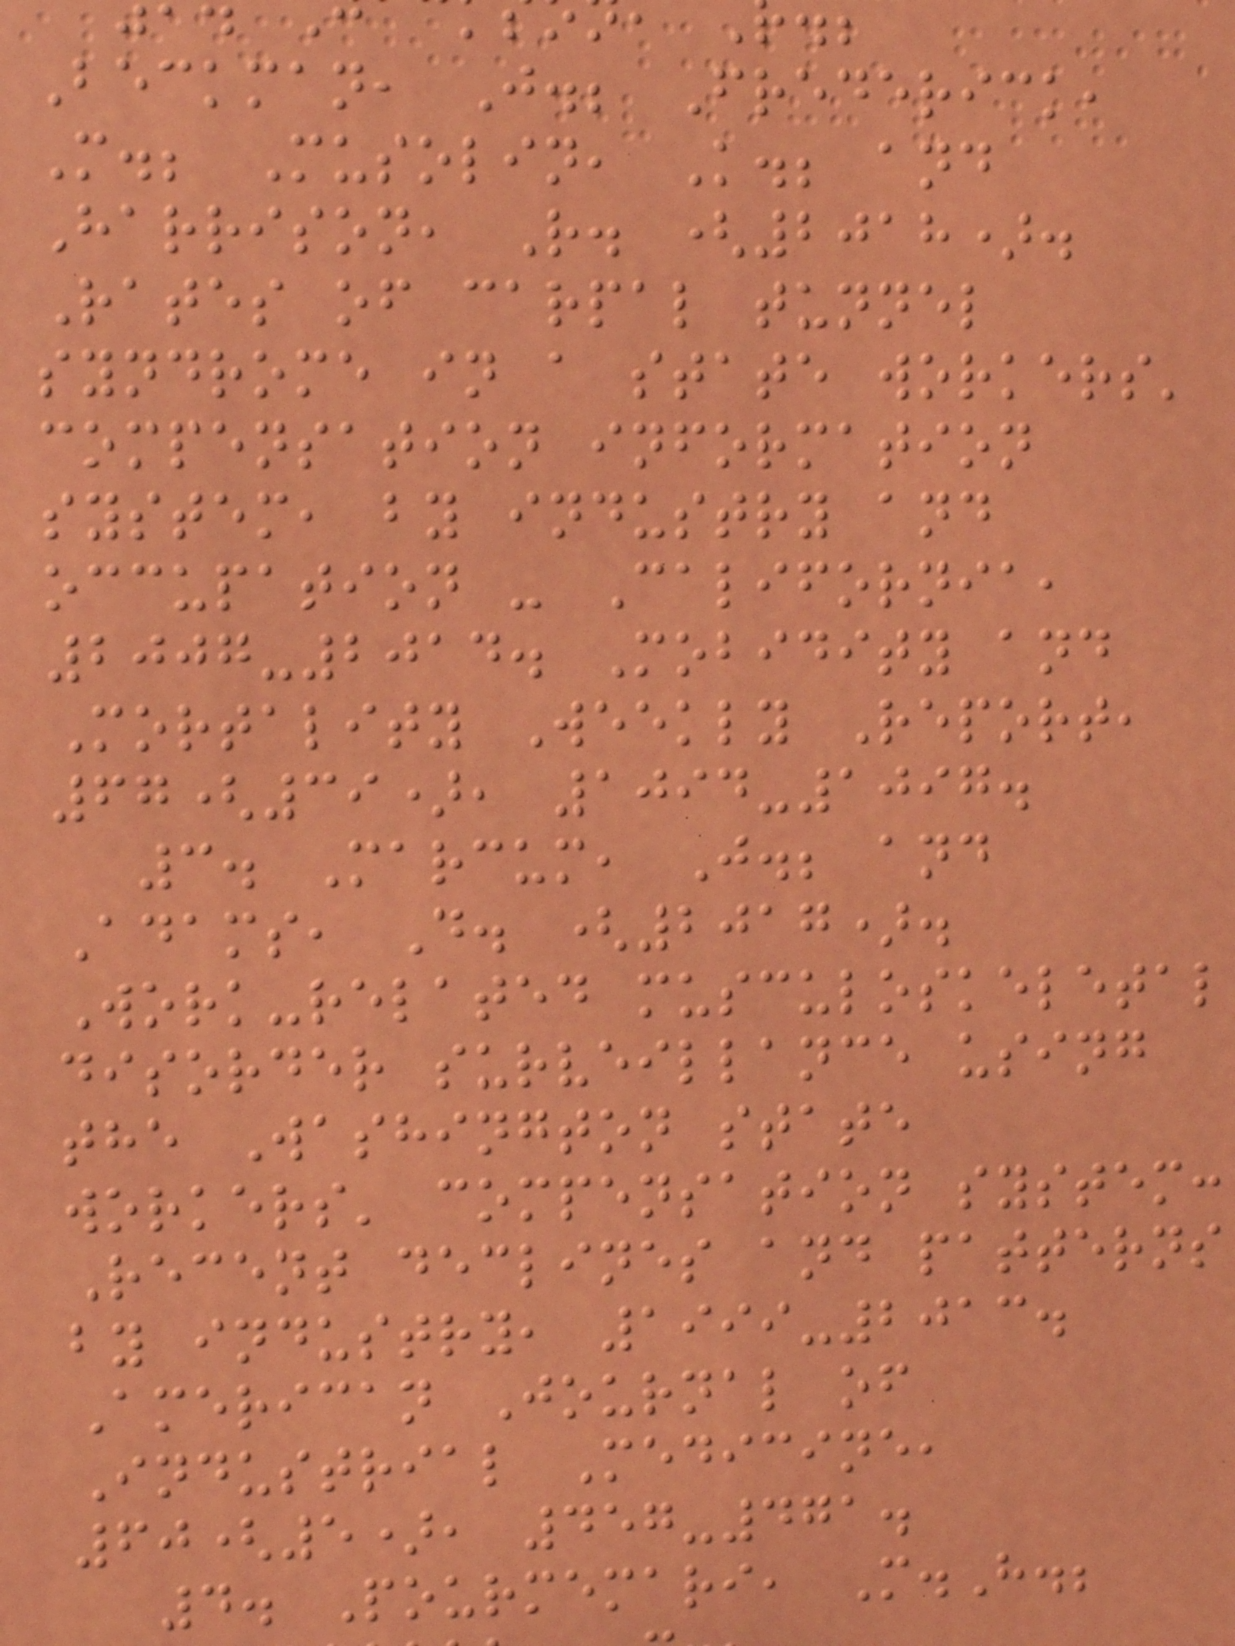Beckman, J.; Frederick,
M.; Musolin, K.; and
Harrison, R. (2018).
Rates of carpal tunnel
syndrome in a state workers'
compensation information
system, by industry and
occupation - California,
2007-2014. Mobidity and
Mortality Weekly Report,
67(39), 1094-1097.
3. Marcum, J.; and
Adams, D. (2017).
Work-related musculoskeletal
disorder surveillance using
the Washington state
workers' compensation system:
Recent declines and patterns
by industry, 1999-2013.
American Journal of
Industrial Medicine,
60(5), 457-471.
4. Pourmemari, M.H.;
